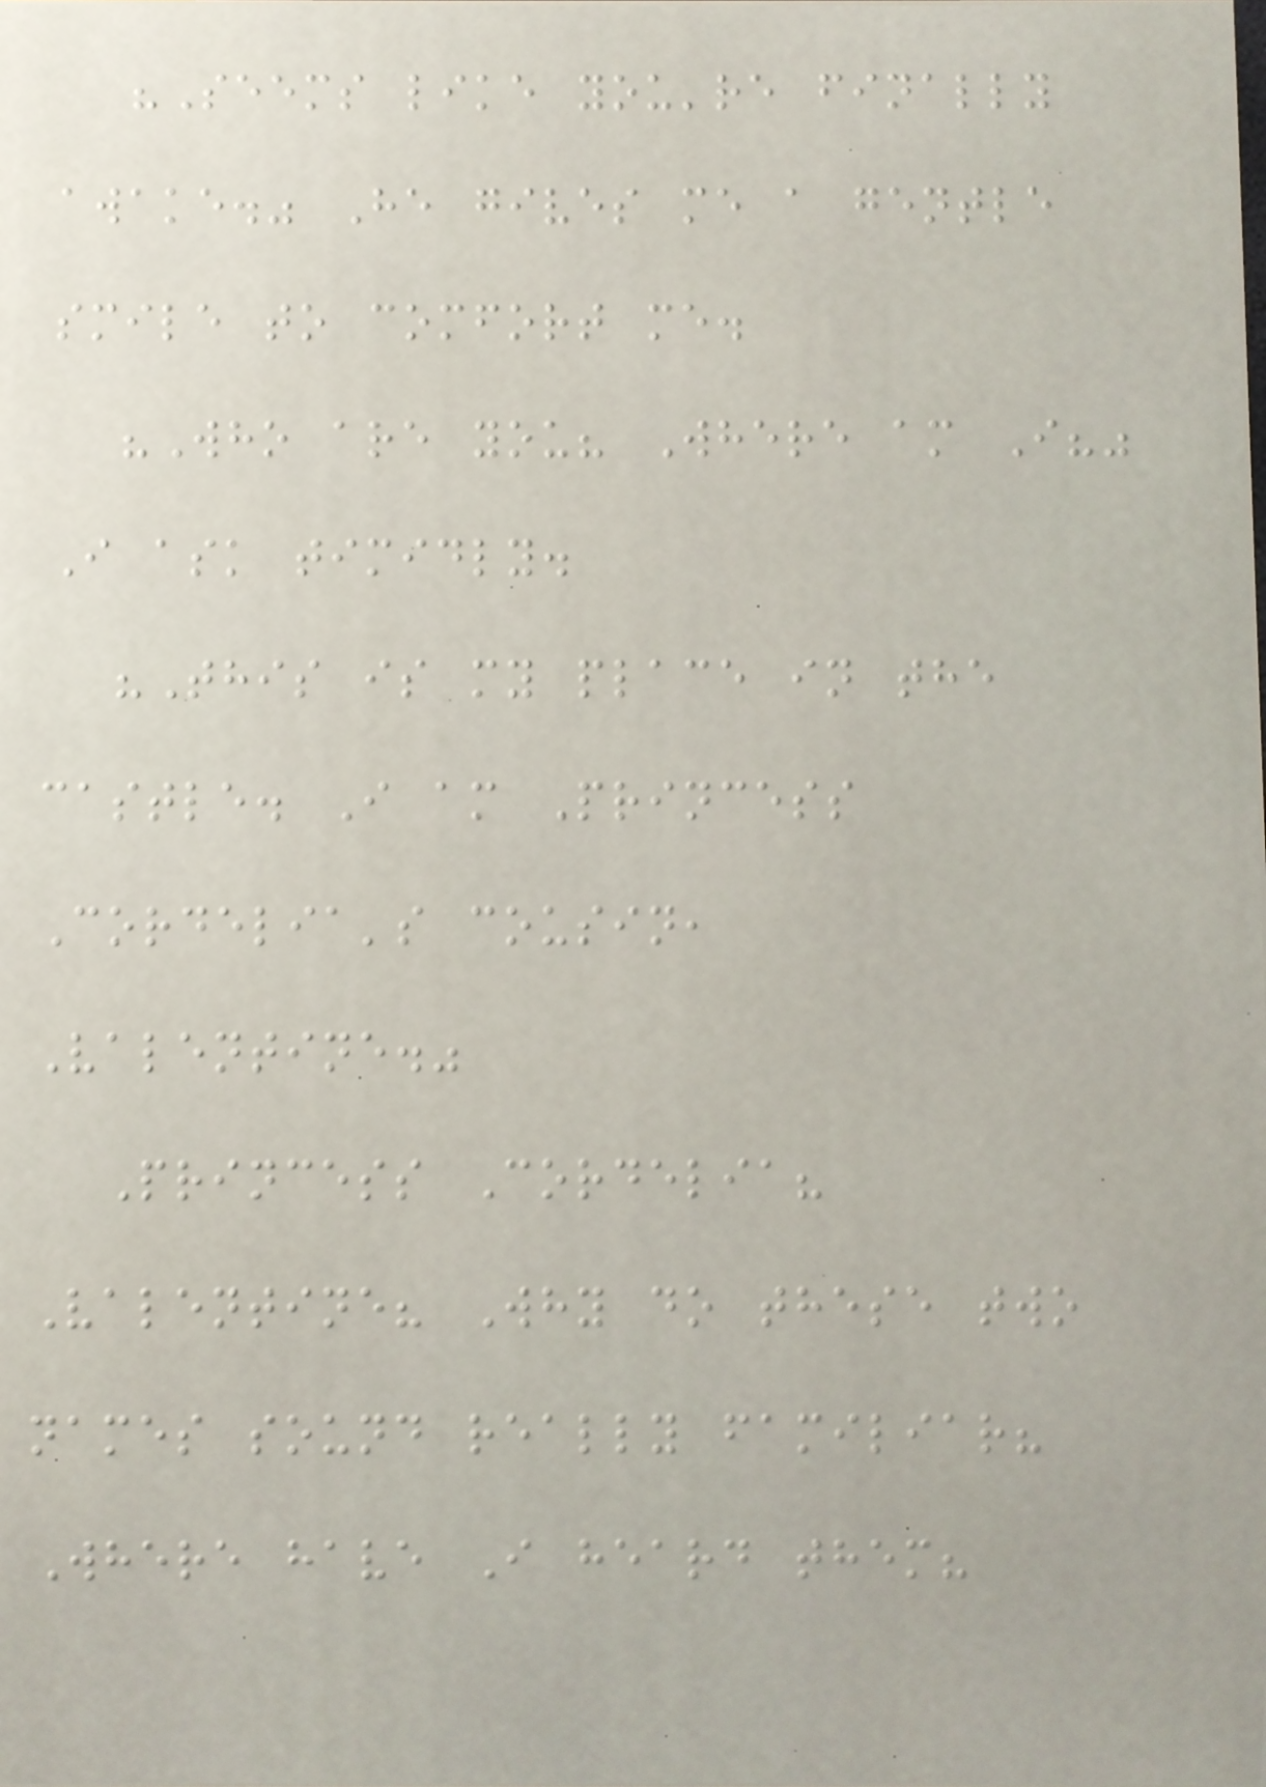"Seems like you're finally
awake." He gives me a gentle
smile to comfort me.
"Who are you? Where am I?"
I ask timidly.
"This is my place in the
castle. I am Princess
Cordelia's cousin,
Valentine."
Princess Cordelia?
Valentine? Why do these two
names sound really familiar?
Where have I heard them?
